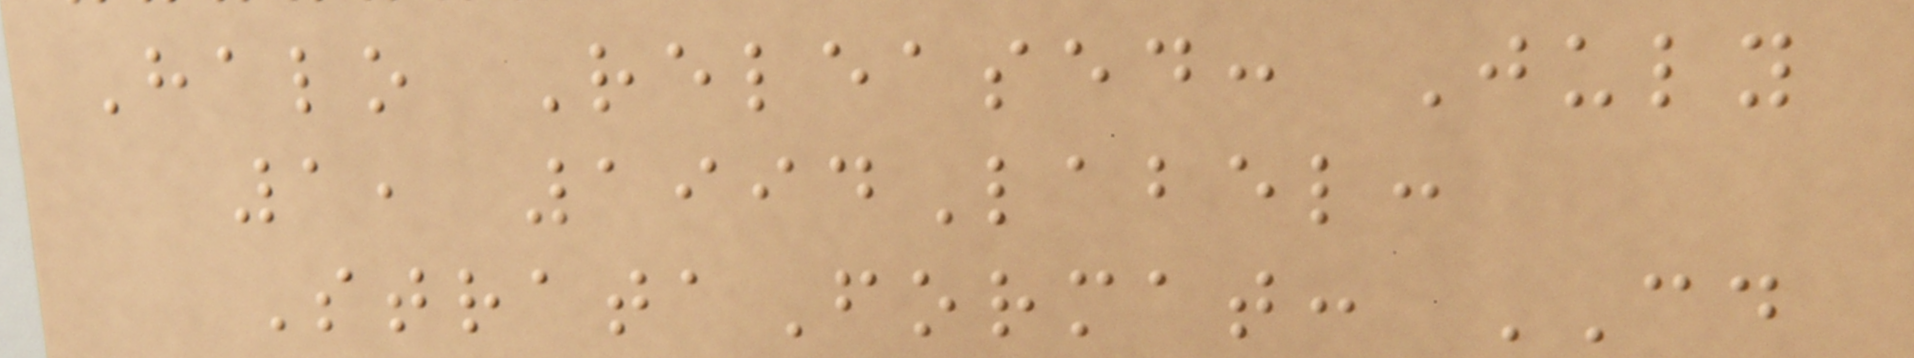Halo Released: July
1, 1994Label:
StrataFormat: CD
